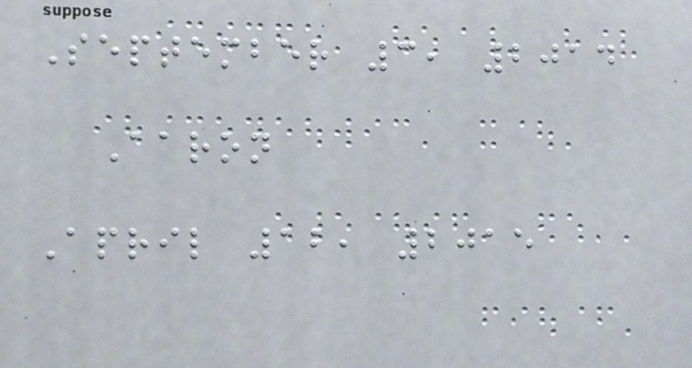September 3, 2014
Aaron
April 12, 2015
